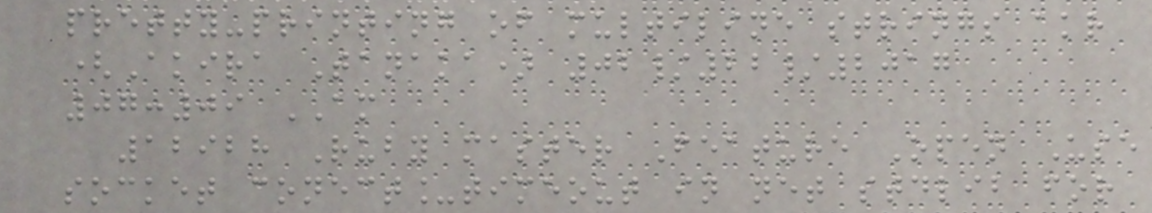pretty-printing of multiline strings akr
(Akira Tanaka) 02/22/2017
07:09 AM
12928 Ruby master Feature Open Use
socket conect_timeout in net stdlib for
